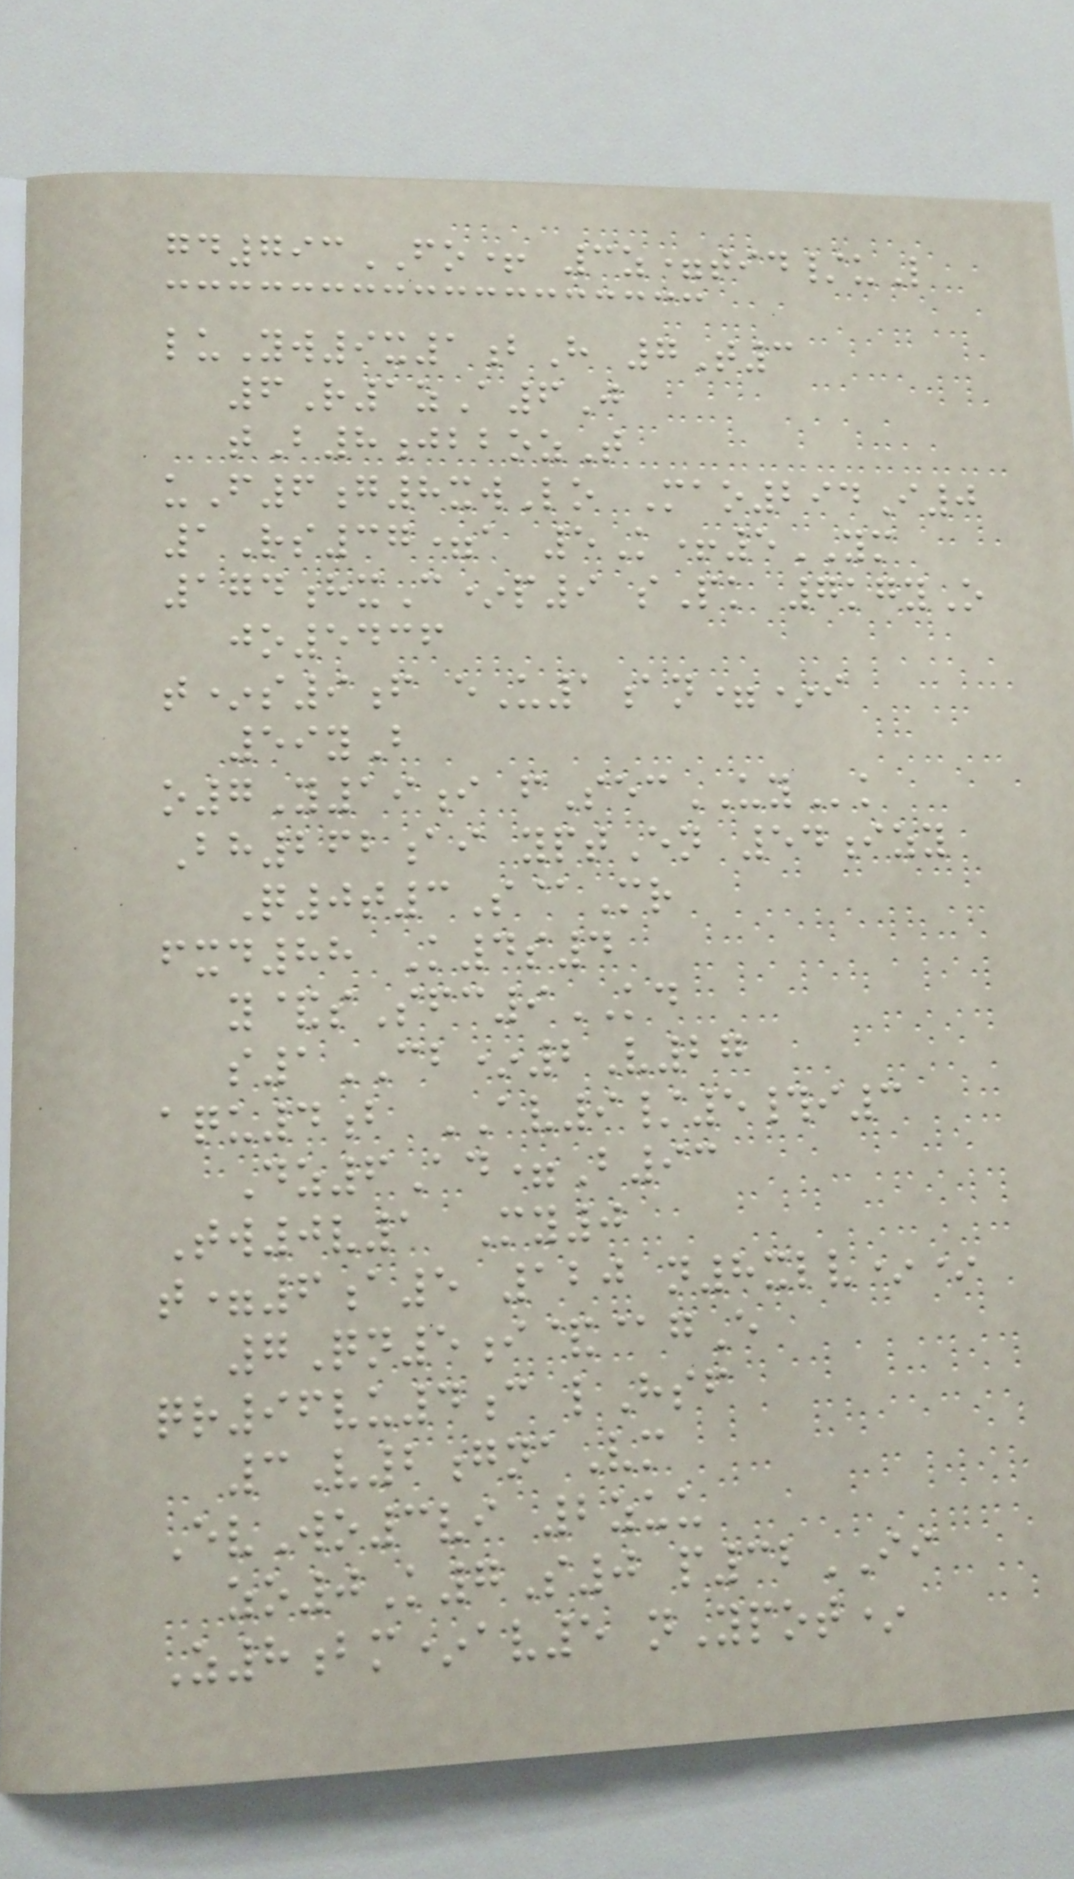gd793FO+ 3z=tid/uL
luYw9x1bH 7T3
6R1zA6J
tB8jbbozT
uF6g8xwLo Mao294I0
1Rs37=a 5K+5YM
174hxC*p9 sPk 7kgyO
jo5436
t*s9f eU1an=*i
59yB
o7Y19i fSecUYk
Bh262ai yptEn 54izy
Q0t3S@Mr
fxd88 K4s4
y&sSfc9KD
s1CB*2V27
aqu4b AV9/5#i3
Dz6Ad=B93
Tw0v1 My0
t=6a5 120 n8xlv**
7Qn5i&@gE
qr96vu4c lHsf
3V2gnaVm
EvWo3vi 2zuu
zo0K7S0 p32II
Z8bm*av5 nYpot*
